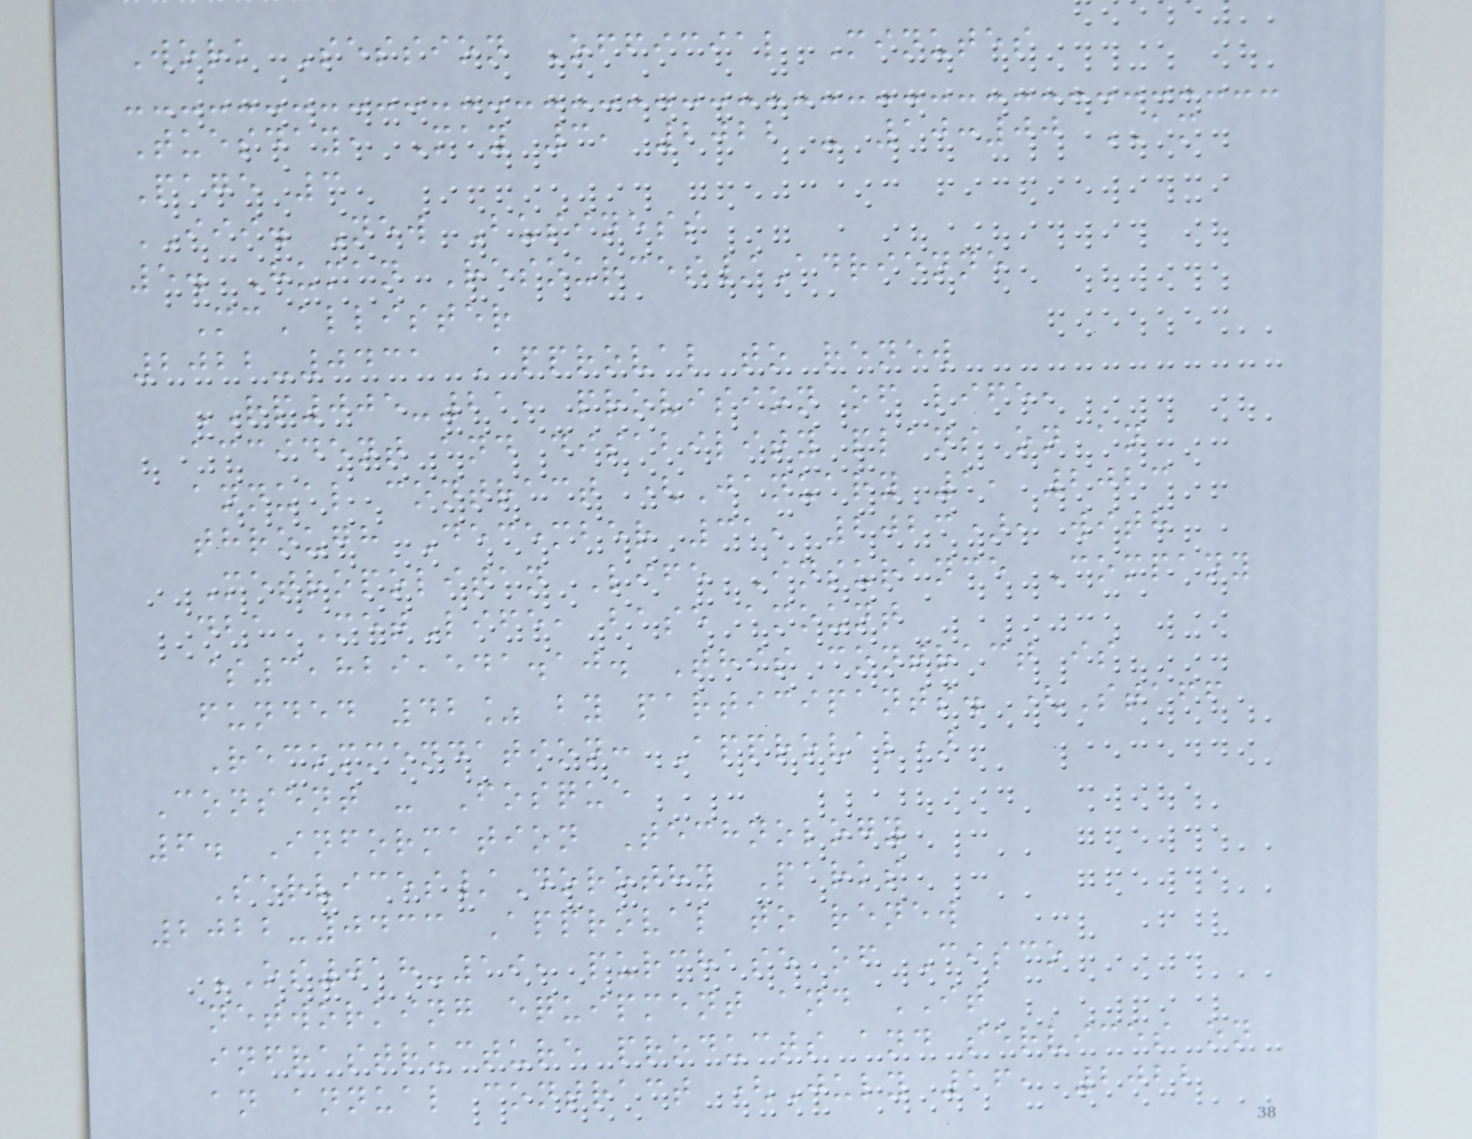Work Session Official Minutes
Tuesday, May 3, 2022 - 10:00 AM
Page 3
III. New Business
5. Human Resources/Adrienne
McAllister
2022-0431 Approval to renew
RP005-21, provision of life,
accident and disability plans on an
annual contract (January 1, 2023
through December 31, 2023), with
Metropolitan Life Insurance Company
dba MetLife, base amount
$3,829,541.10. This contract is
funded 42% by participants. (Staff
Recommendation: Approval)
Consent - Fosque
6. Information Technology
Services/Dorothy Parks
2022-0433 Approval to renew
OS018-19, purchase of Cisco
networking equipment and IT
infrastructure products and services on
an annual contract (July 16, 2022
